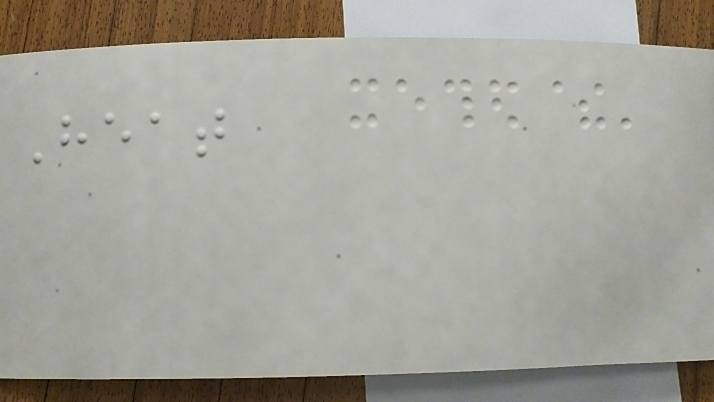Heat
